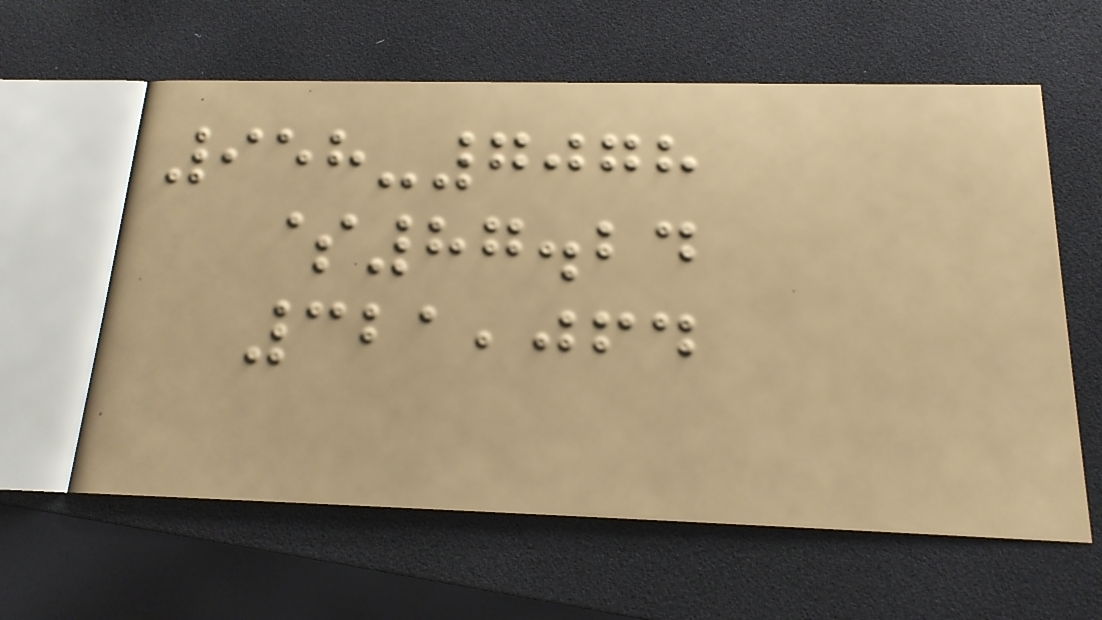958-7078
$87.24
321,064
